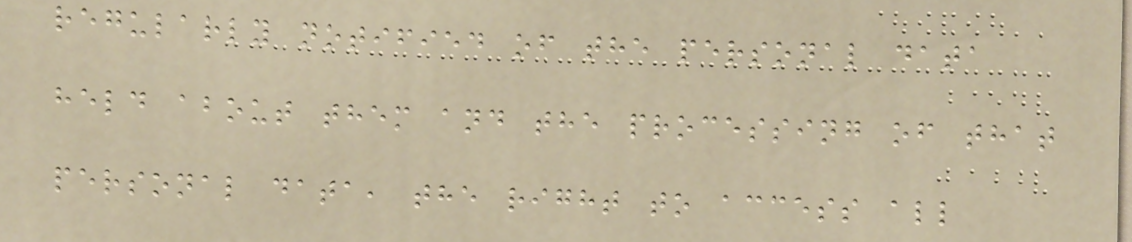regularly notified of the personal data
held about them and the processing of that
personal data, the right to access all
